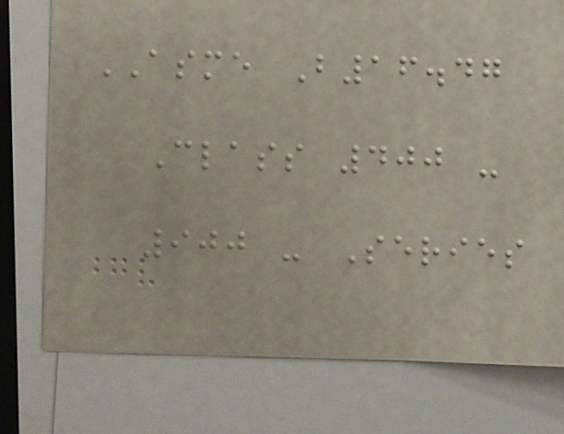ASME B16.47
Class 400 -
900 - Series
